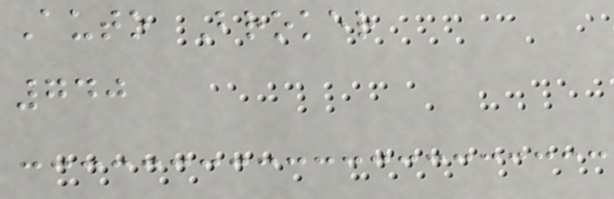Auto Broker
740
